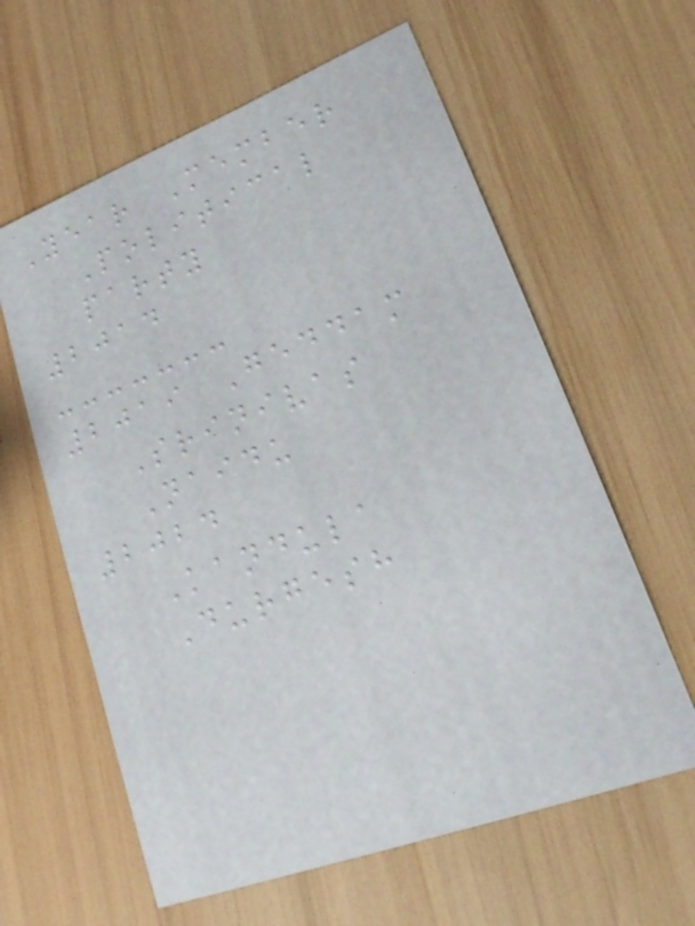Year Member
Political
party
2014
2019 Geddam
Srinivas
Naidu
2024
Kandula
Durgesh
